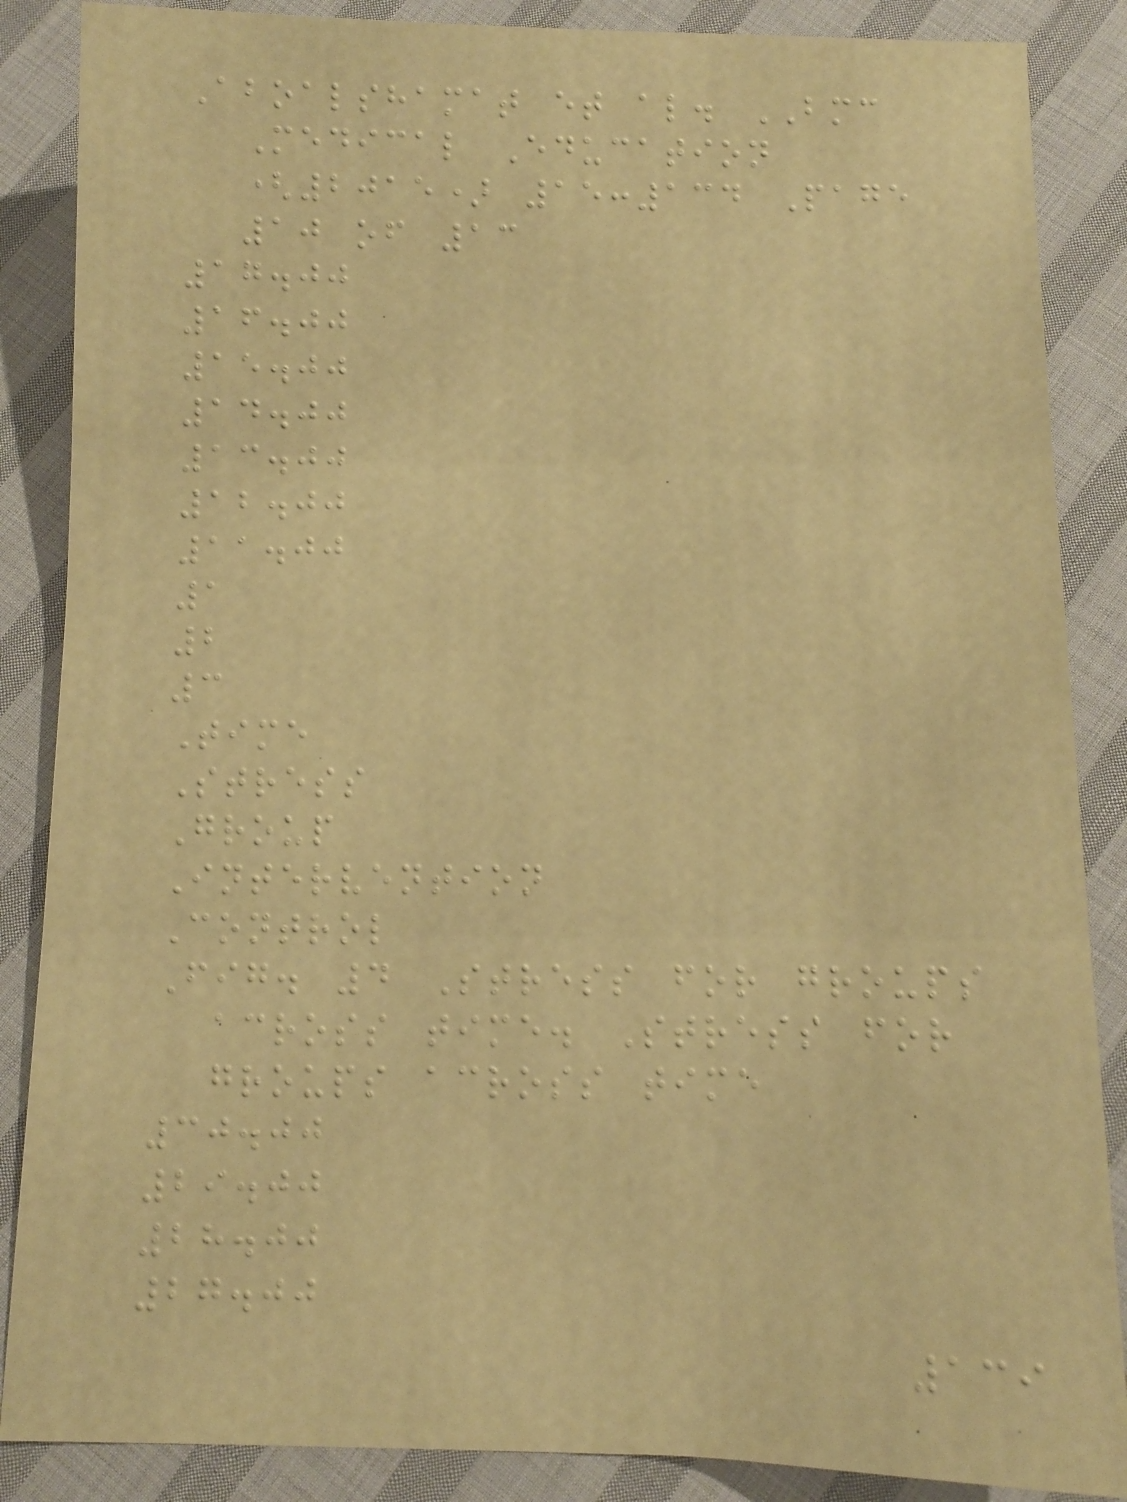Aboalshamat et al. BMC
Medical Education
(2015) 15:134 Page
10 of 13
17.00
16.00
15.00
14.00
13.00
12.00
11.00
1
2
3
Time
Stress
Group
Intervention
Control
Fig. 4 Stress for groups
across time. Stress for
groups across time
30.00
29.00
28.00
27.00
139
